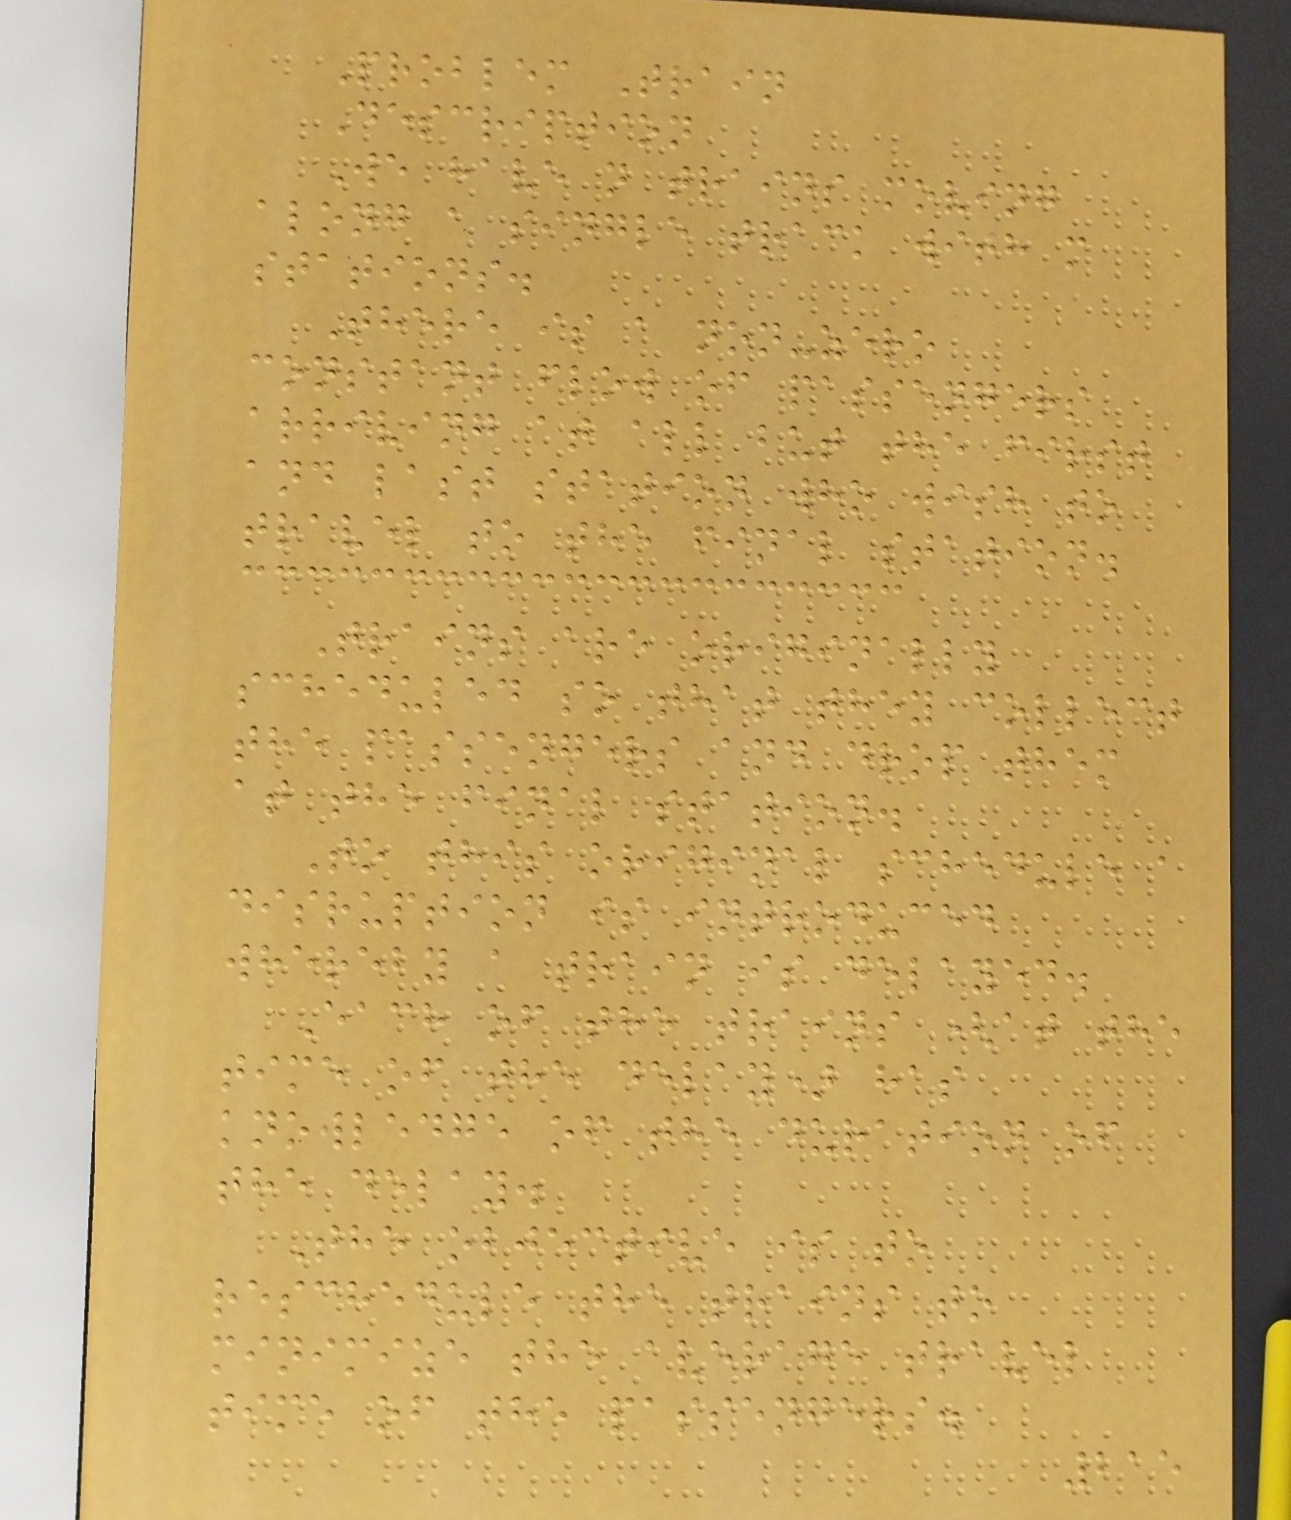Problem Train
Description
We have n trains moving
along a single track with m
stations.
There is a non-zero
constant flow of passengers
arriving at all but the first
and last station who wish to
travel to the final station.
Trains are originally
scheduled so that they collect
the passengers and drop them
at the final station.
To this original schedule a
disruption is introduced
whereby a train is delayed.
Each of the trains (at the
time of the delay) has
knowledge of the duration of
the delay.
The objective is to
reschedule the trains to
minimize the average travel
time of the passengers.
215
